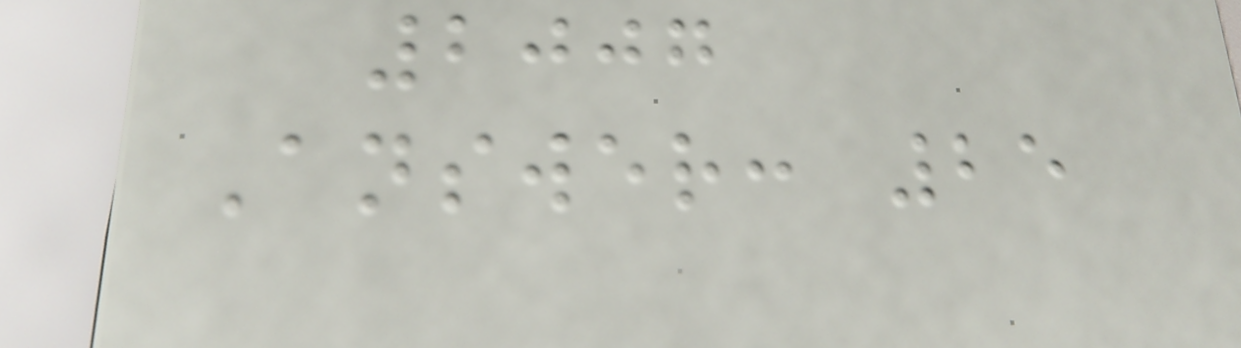2007
Answer: 25
